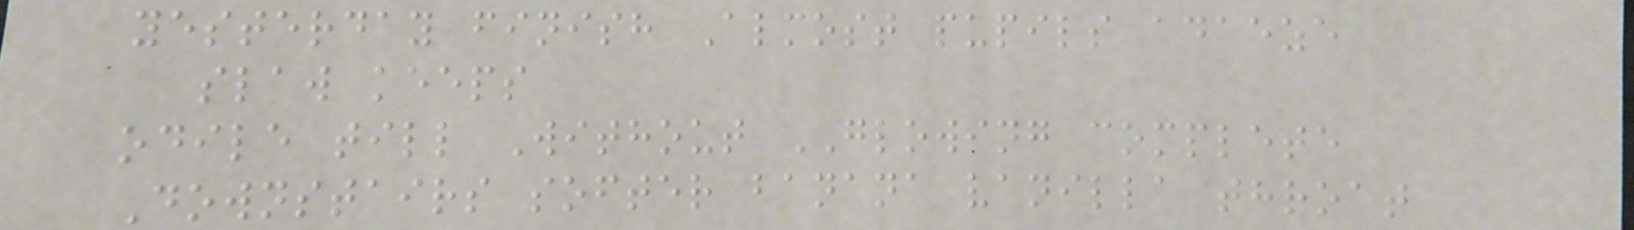yesterday finish Almost pupils adaeze
slaw keeps
odile till Without GLOWING complete
Downstairs softer banana vanilla throat
